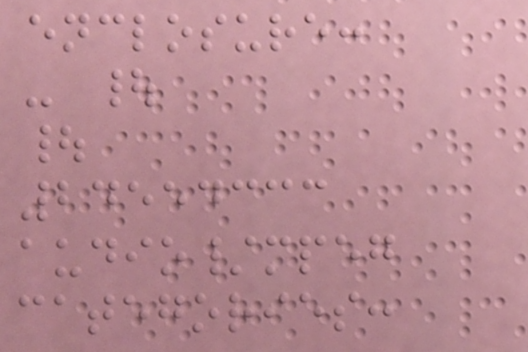enclosure:
- |
|
24554333
audio/mpeg
categories:
